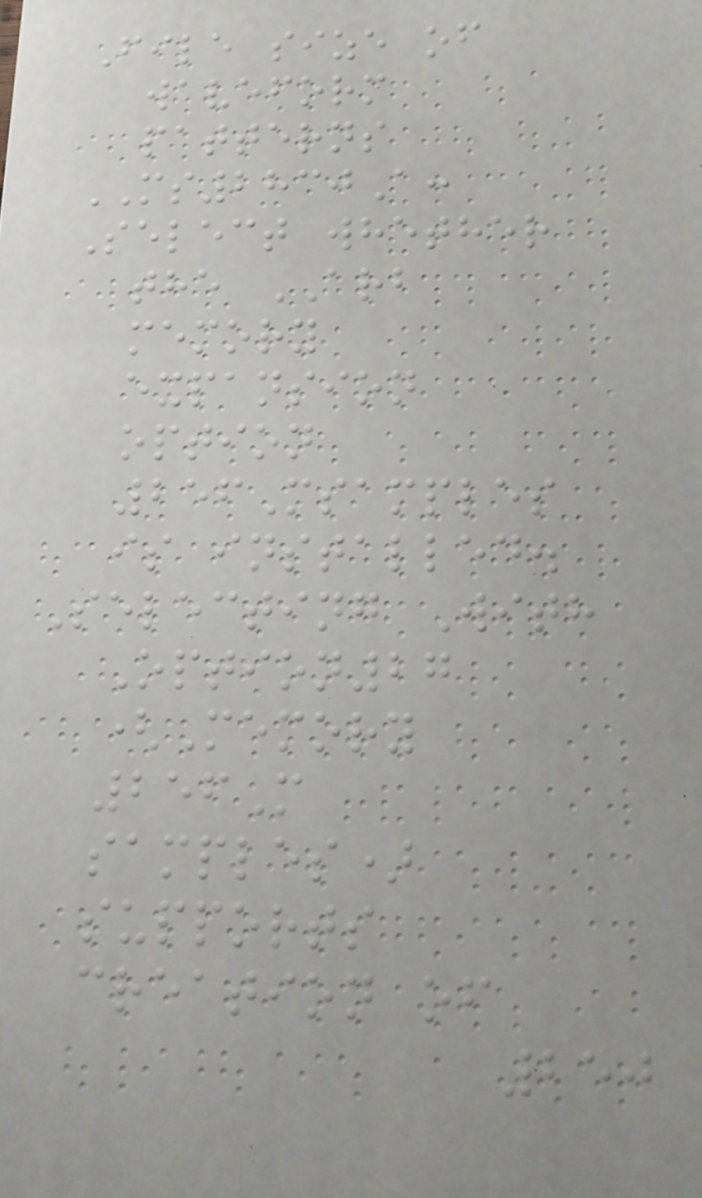File size of
waveform
patterns
MS2830A:
Select whether
the ARB
memory
expansion
option
256Msamples
is installed.
Selecting With
Option27
(Memory
256M
samples)
supports
creation of
250
